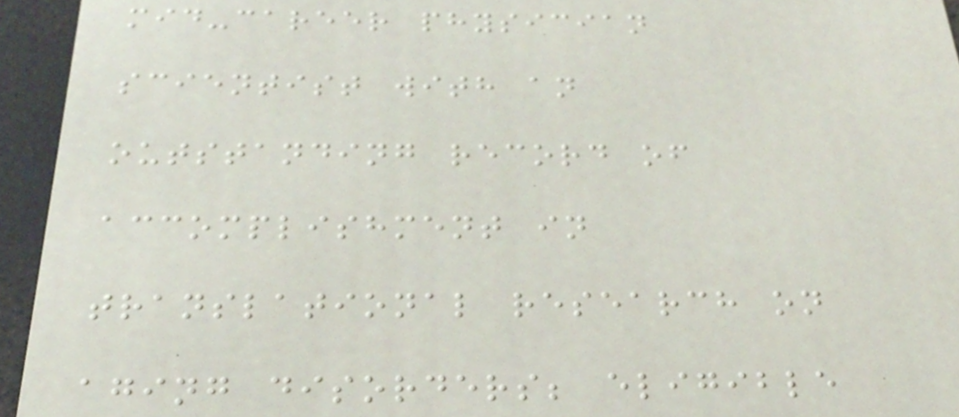mid-career physician
scientist with an
outstanding record of
accomplishment in
translational research on
aging disorders; eligible
